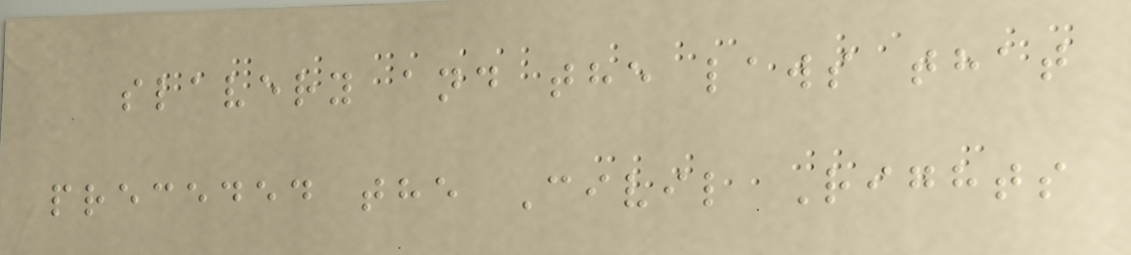slavery and the laws that
preceded the Civil Rights
